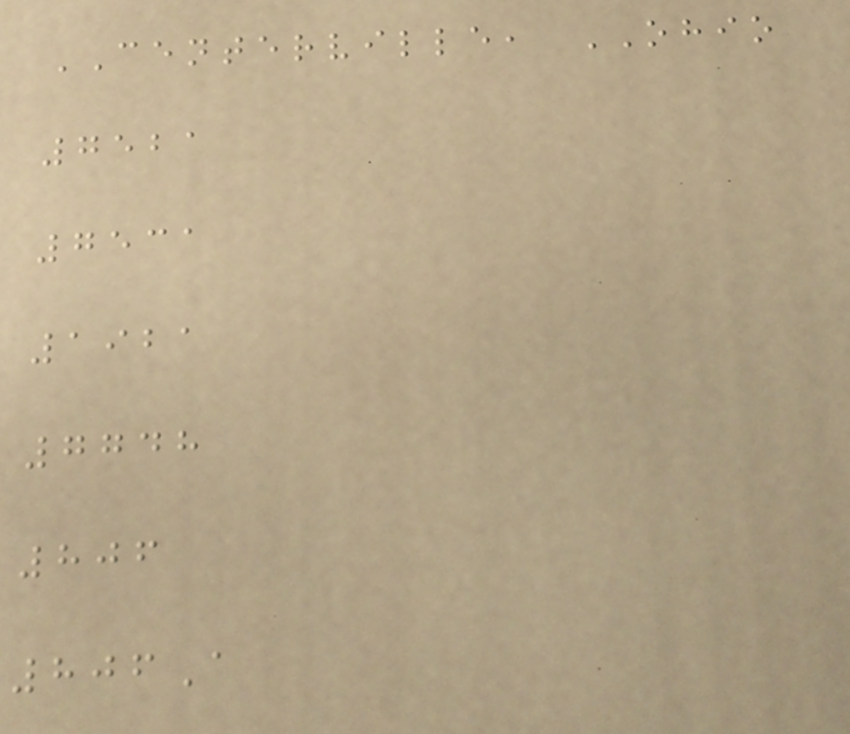CENTERVILLE, OHIO
7521
7531
1921
7748
806
806A
